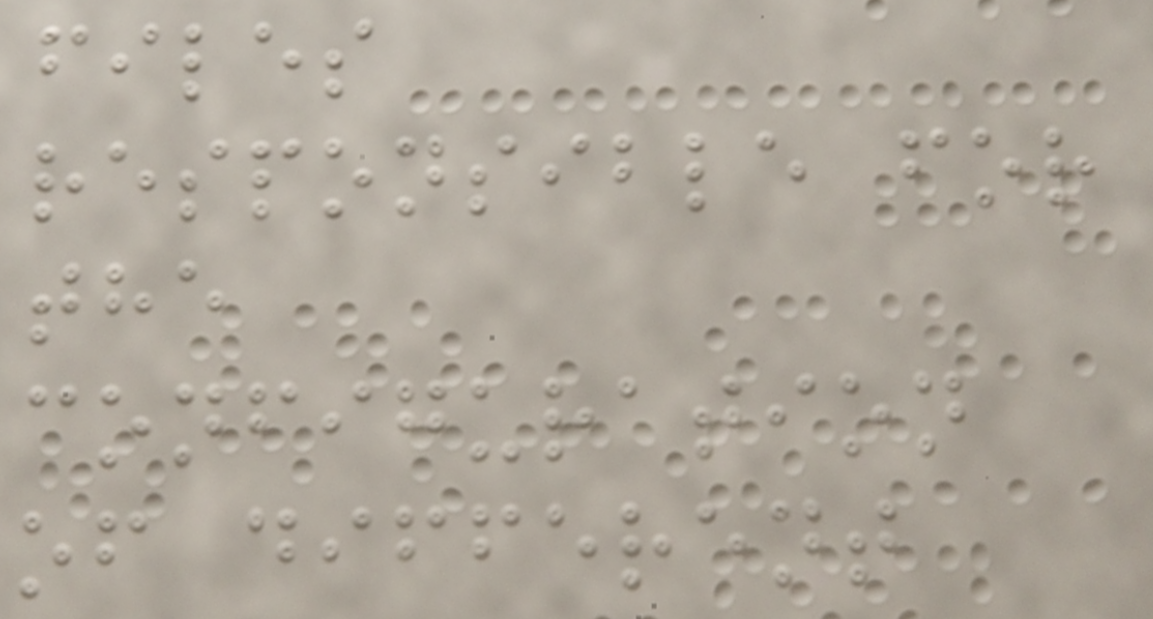files
responsible for
the
configuration
of different
